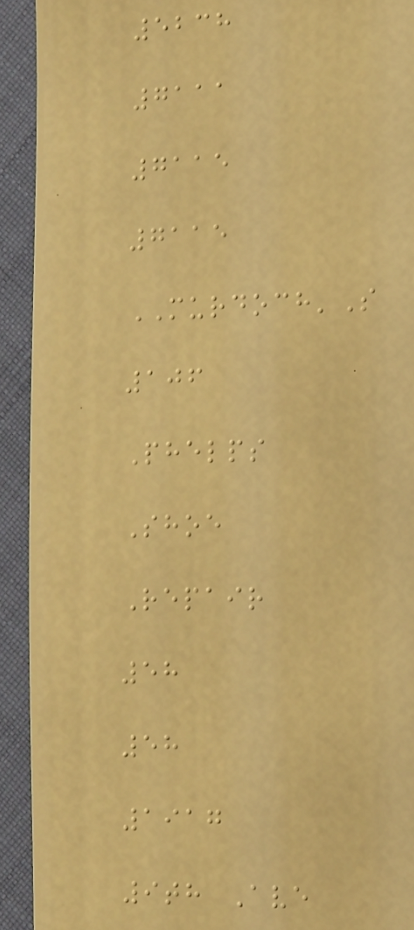5238
7111
7115
7115
MURDOCH'S
106
Phelps
Shoe
Repair
58
58
1917
9th Ave
